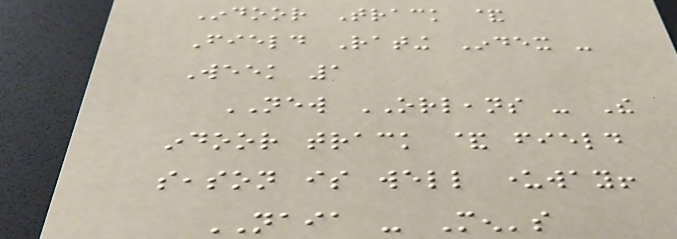Indoor Track &
Field Rating Index -
Week 1
NEW ORLEANS - The
indoor track & field
season is well underway!
NAIA - Men's
